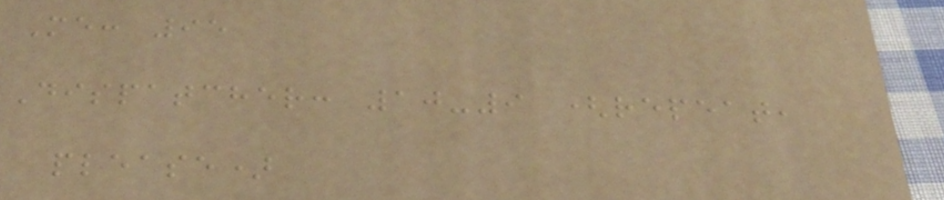Me: 95
Dispatcher: 10-9 (repeat,
please)
